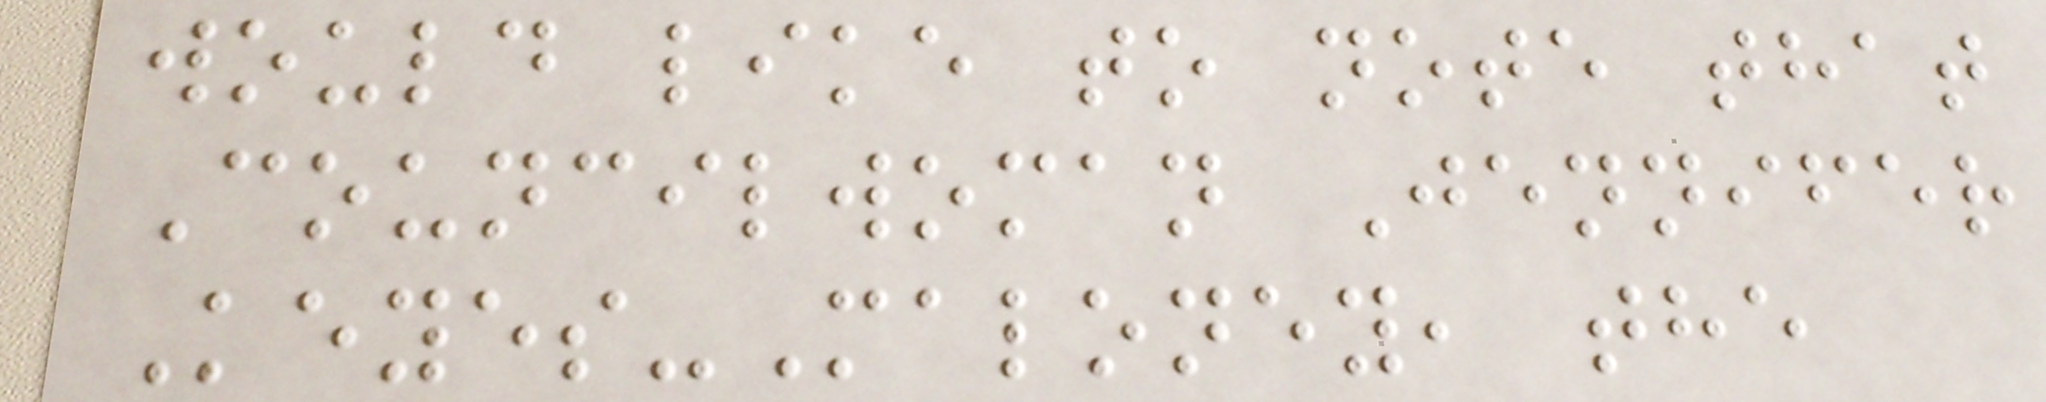would like to note that
Councilwoman Jennifer
Keyes-Maloney, the
